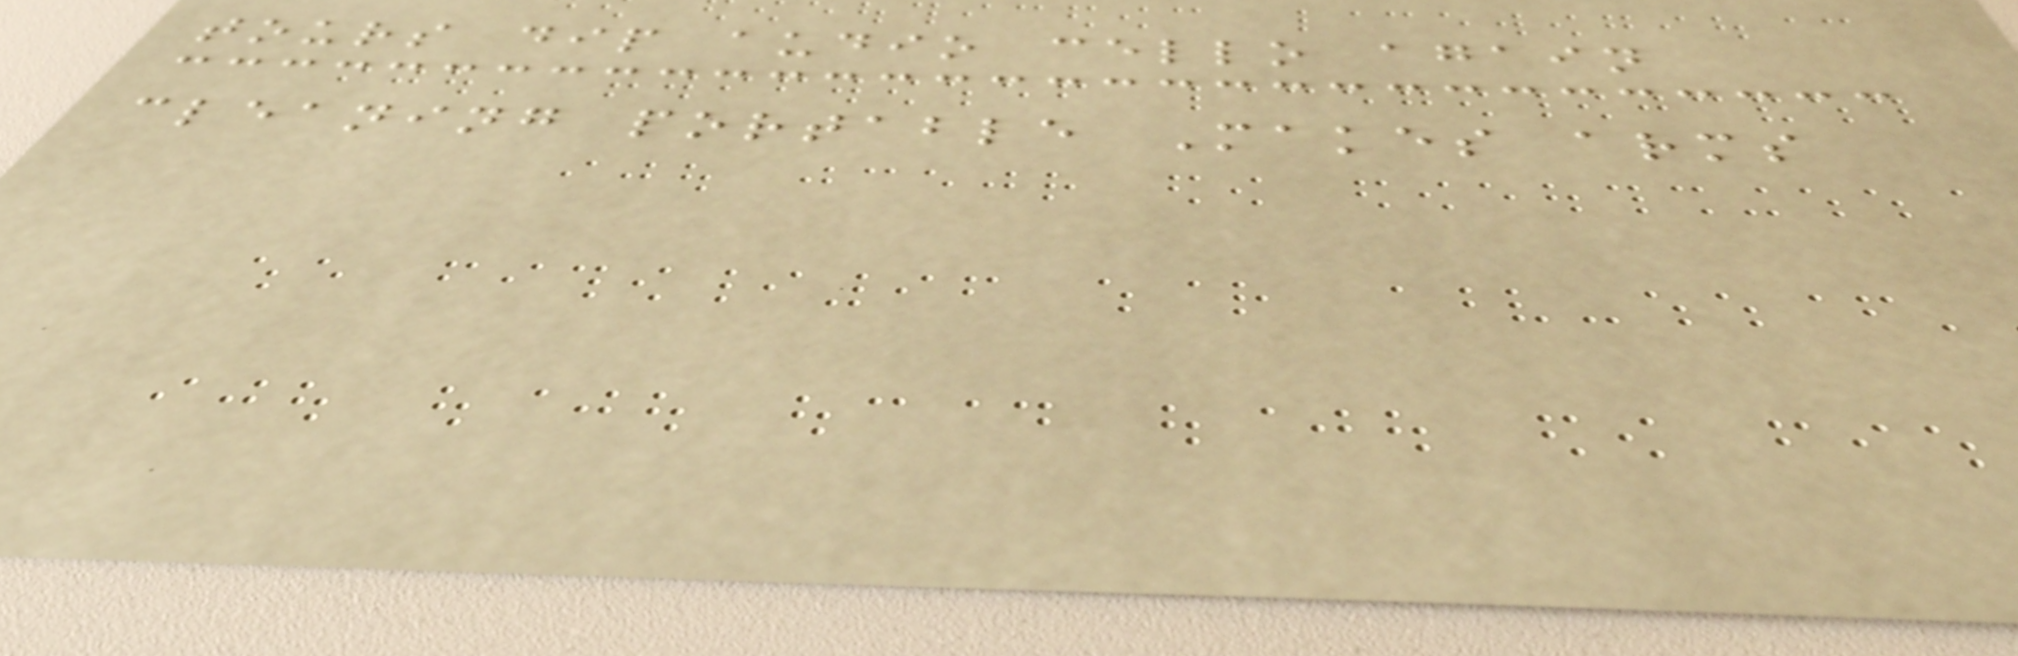tours dip audio cello again
cleaning portable Makes arms
